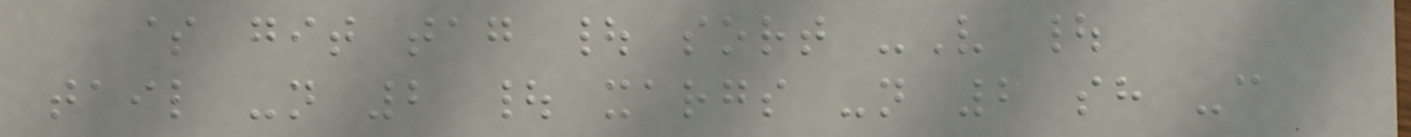$ git tag | sort -V |
tail -n 2 | xargs -n 2 sh -c
